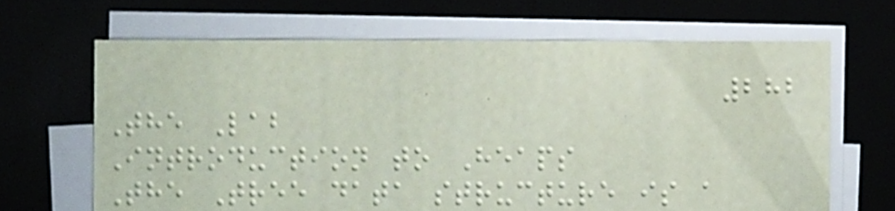282
The Lab
Introduction to Heaps
The Tree data structure is a
